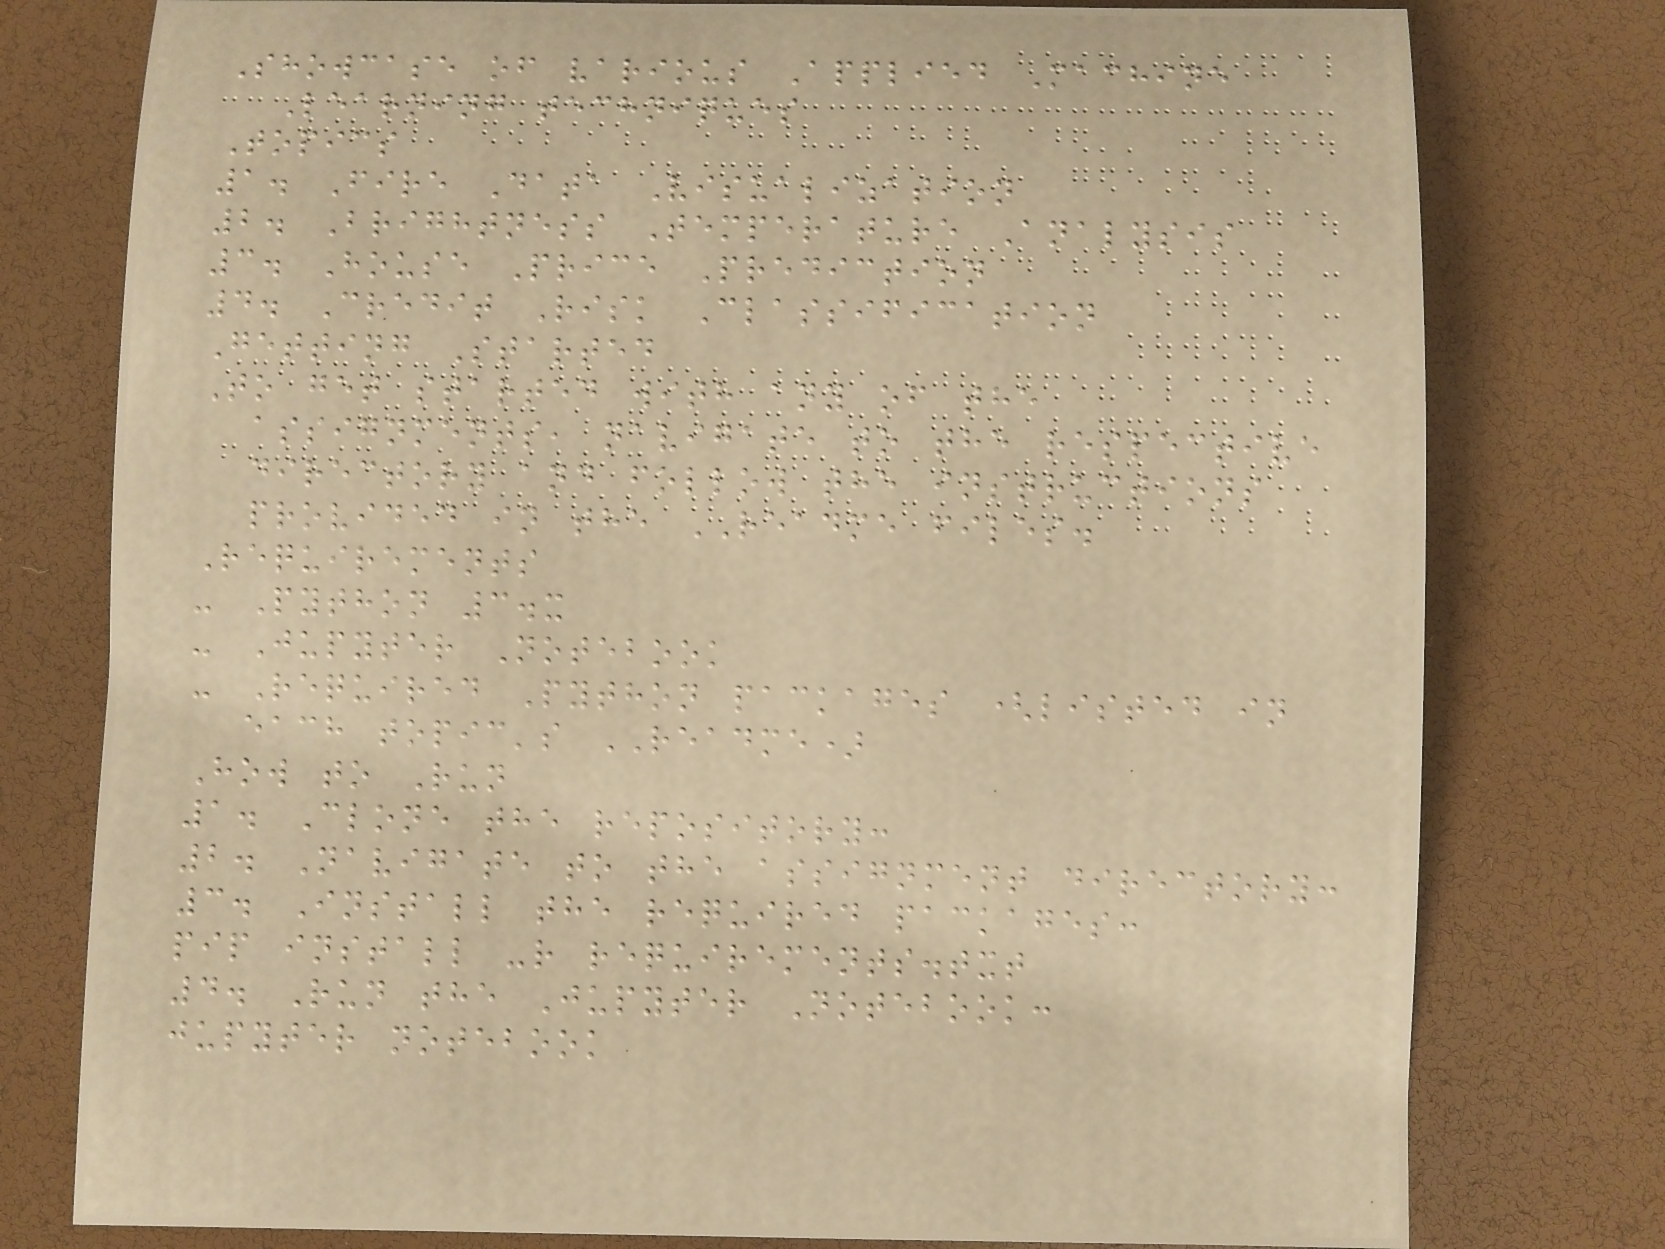Showcase of various Applied Machine
Learning techniques
Topics
1. Fire Data Visualization
2. Brightness Temperature Analysis
3. House Price Prediction
4. Credit Risk Classification
Getting Started
To get started with any of the
assignments, navigate to the respective
directory and follow the instructions
provided in the README files.
Requirements
- Python 3.x
- Jupyter Notebook
- Required Python packages (listed in
each topic's README)
How to Run
1. Clone the repository:
2. Navigate to the assignment directory:
3. Install the required packages:
pip install -r requirements.txt
4. Run the Jupyter Notebook:
jupyter notebook
